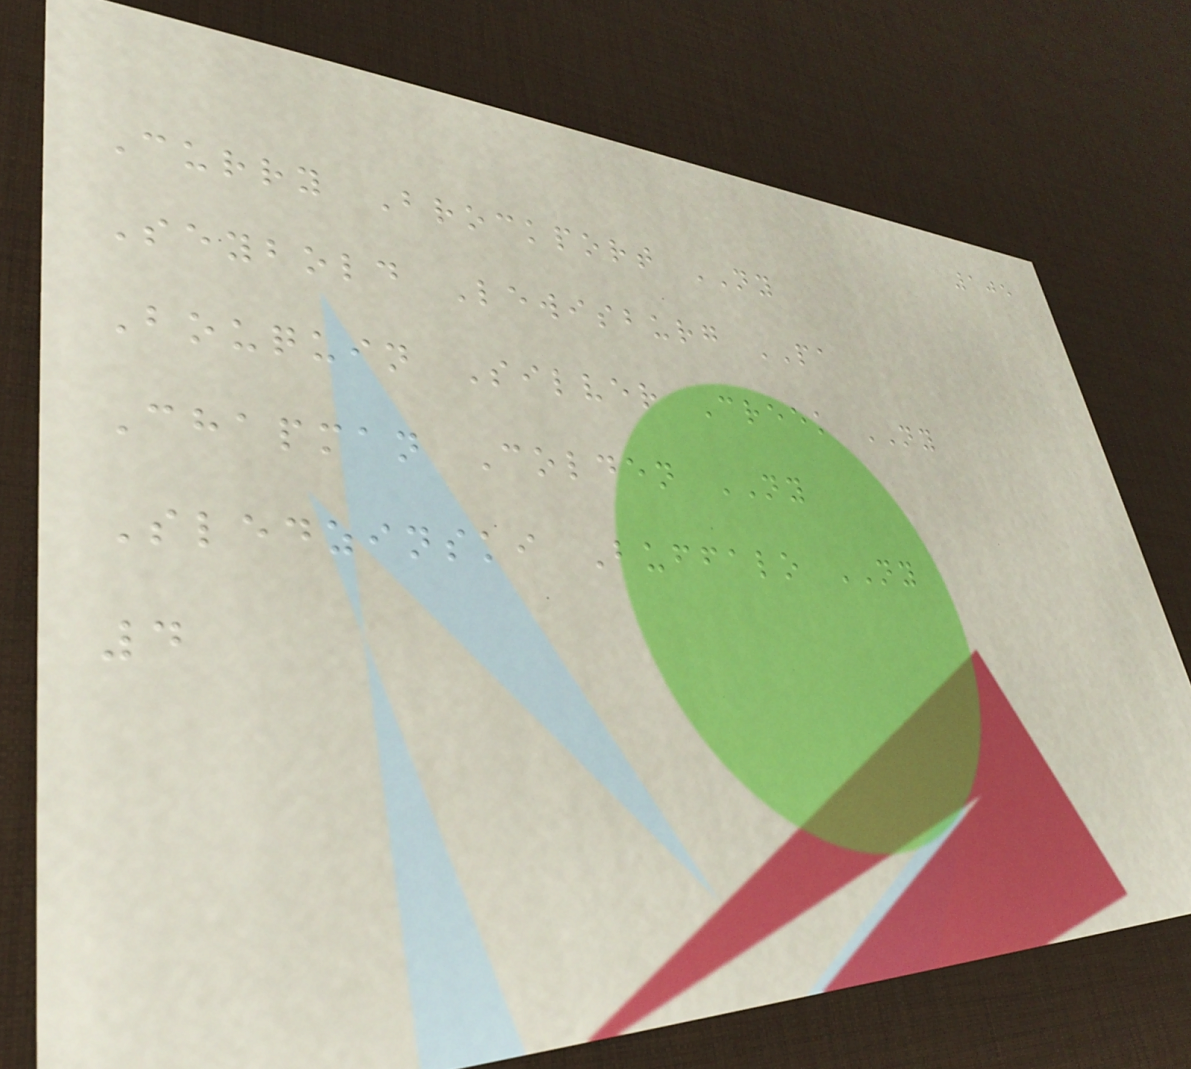105
Curry Brockport NY
Seybold Lewisburg PA
Bouquin Silver Creek NY
Chapman Colden NY
Sledzinski Buffalo NY
4
